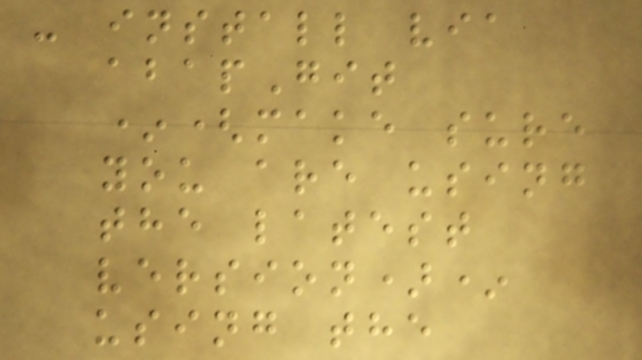- install via
abapGit
*(make sure
you are using
the latest
version)*
using the
